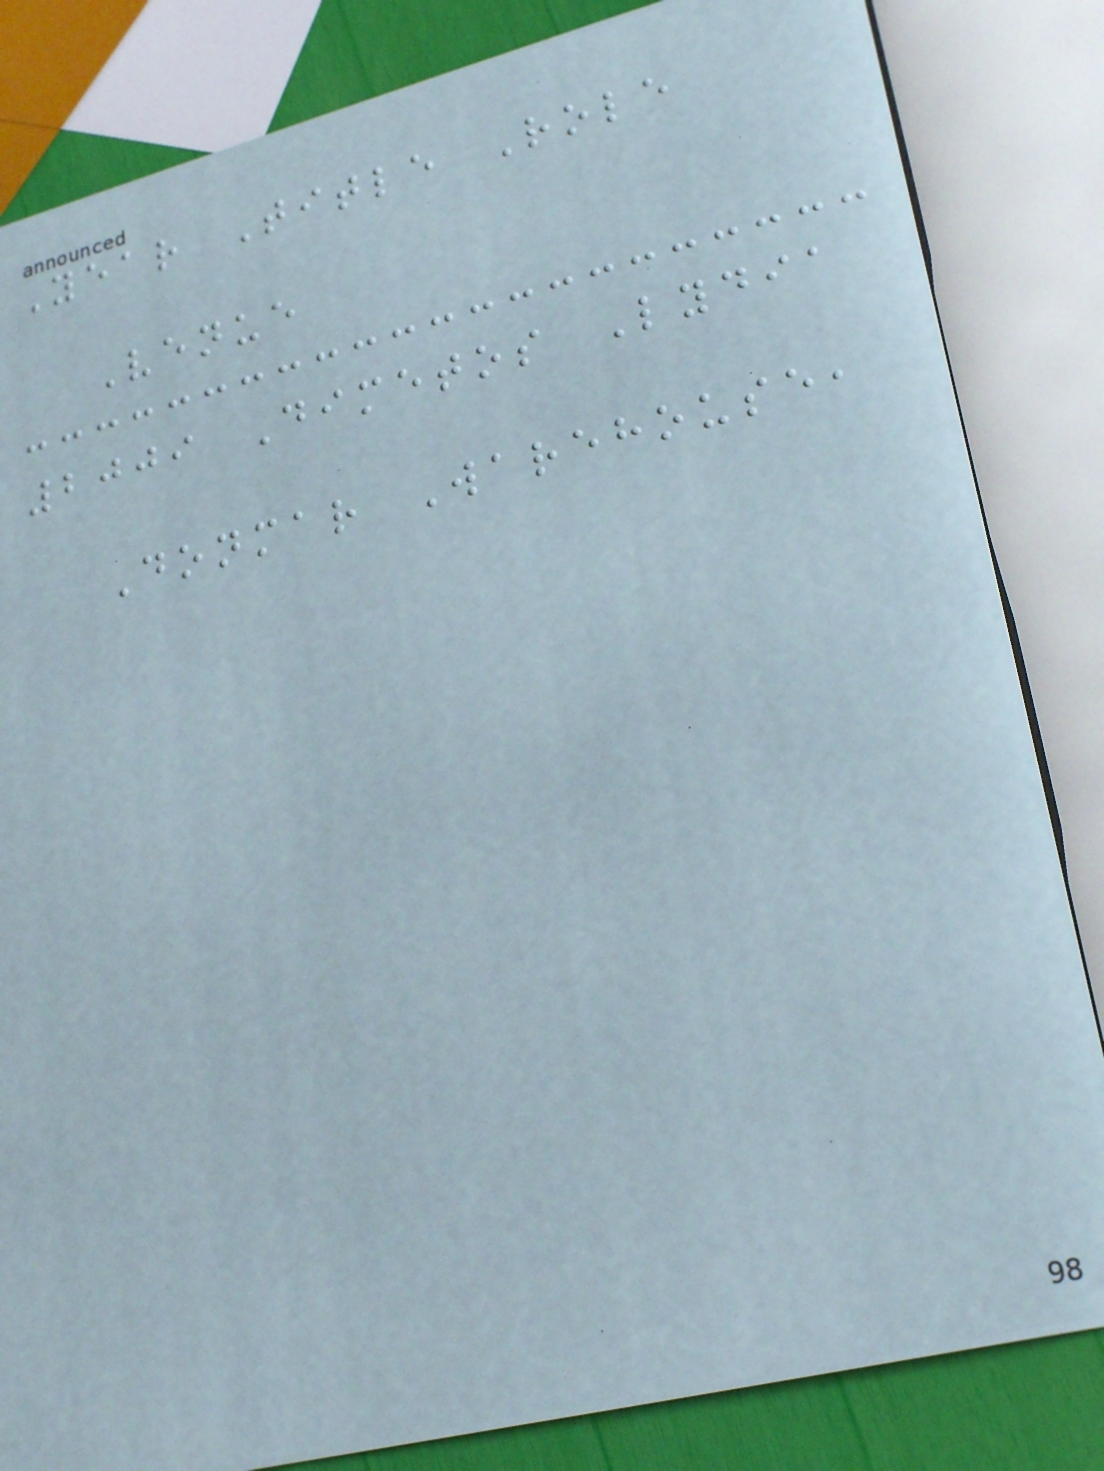Year Title Role
Venue
2009 Dimetos Lydia
Donmar Warehouse,
